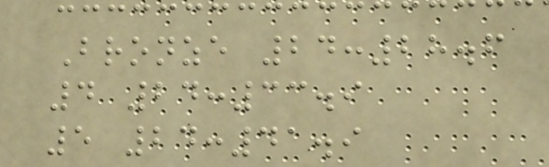Bronze 24:28.6
4 24:33.9
5 24:41.9
